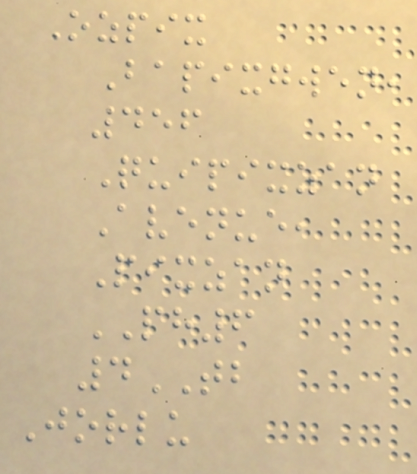Ozpix
Bapixgwen,
456
Quipixzan
Avenue,
Pixzan
PH6
4TB
Jorlu
